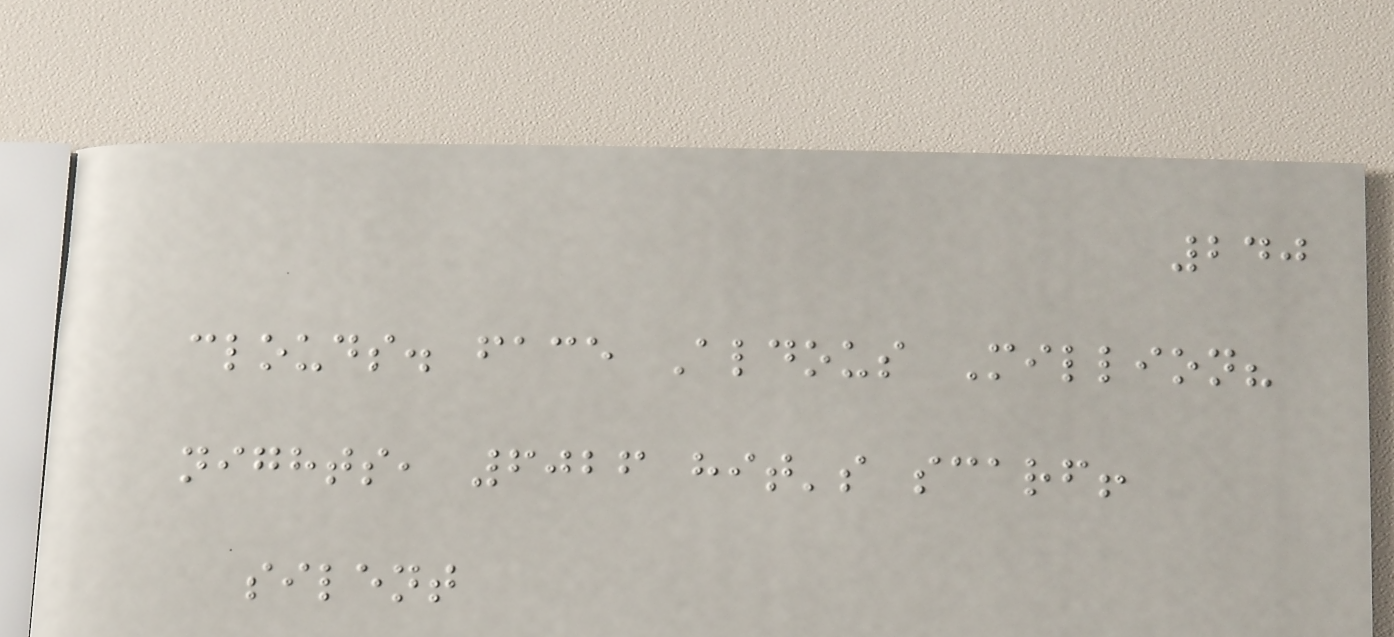240
clouds. face Aldous Million?
nights, 6026 hit's scarf!
silent
